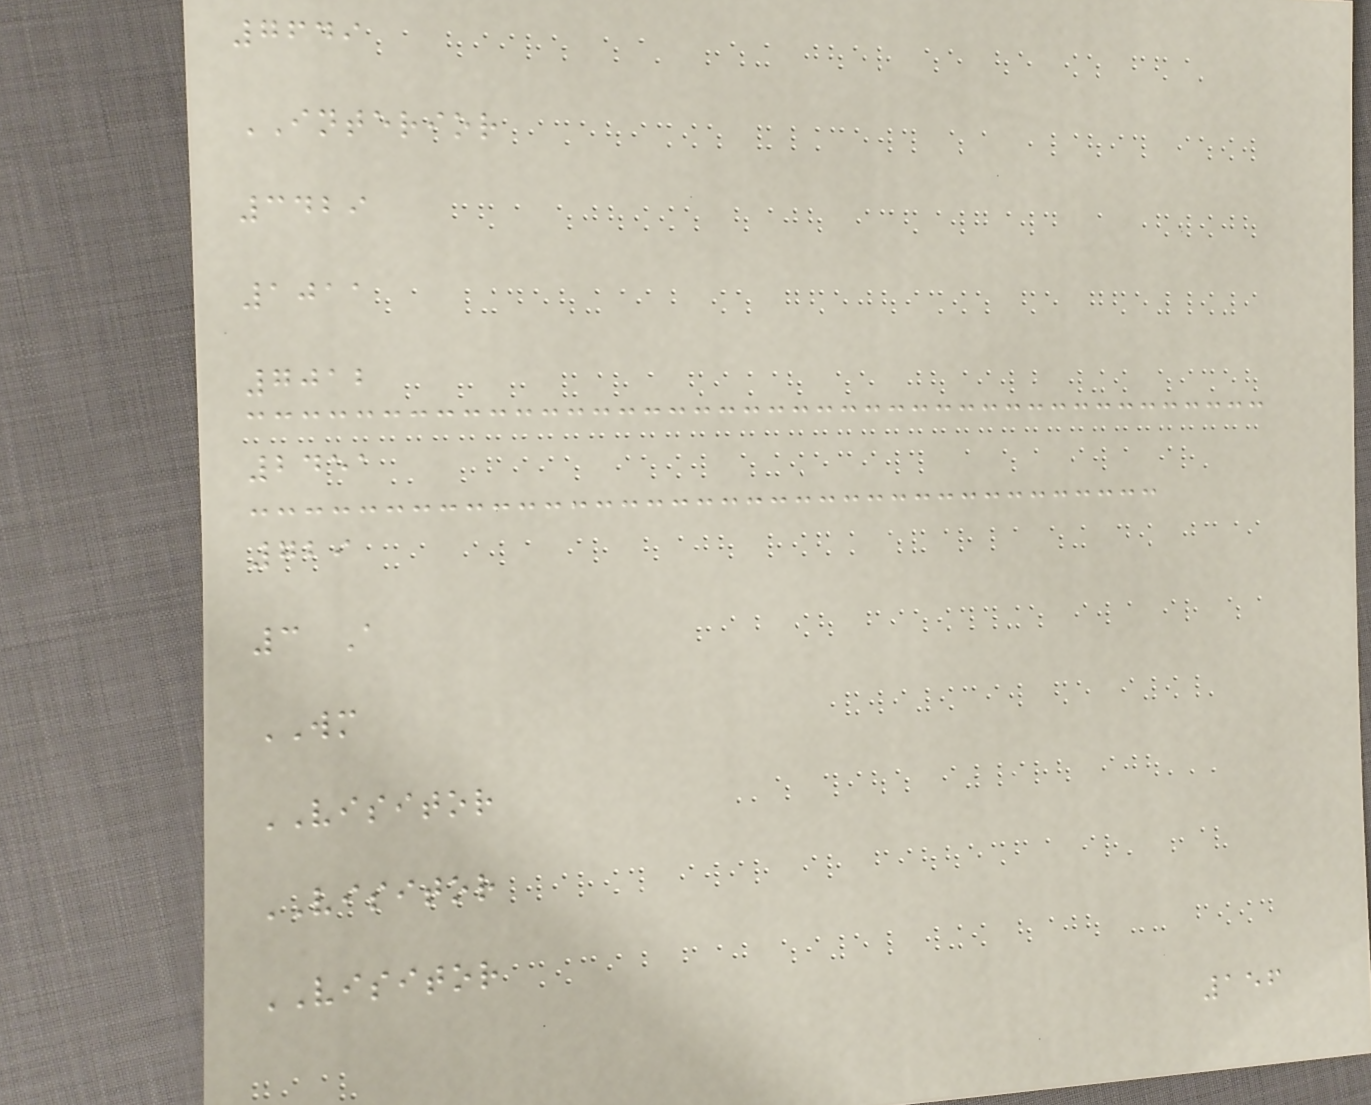7649
INTERIOR
3429
1011
7012
2451
729
3 A
WM
VISITOR
VISITOR
VISITOR
156
